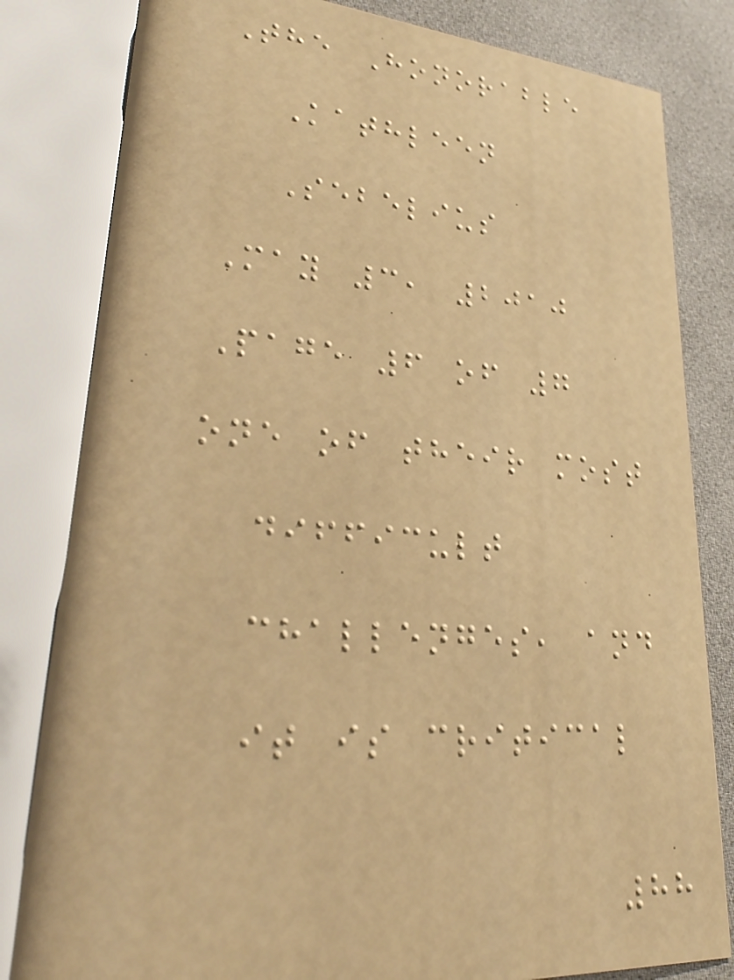The Honorable
Kathleen
Sebelius
May 3, 2010
Page 6 of 7
one of their most
difficult
challenges, and
it is critical
88
